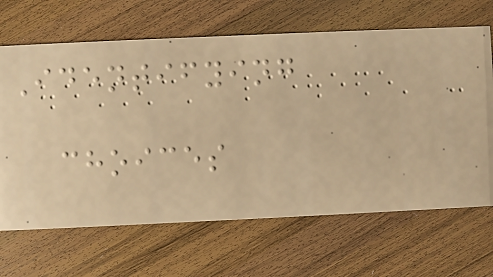Identifying
choices
